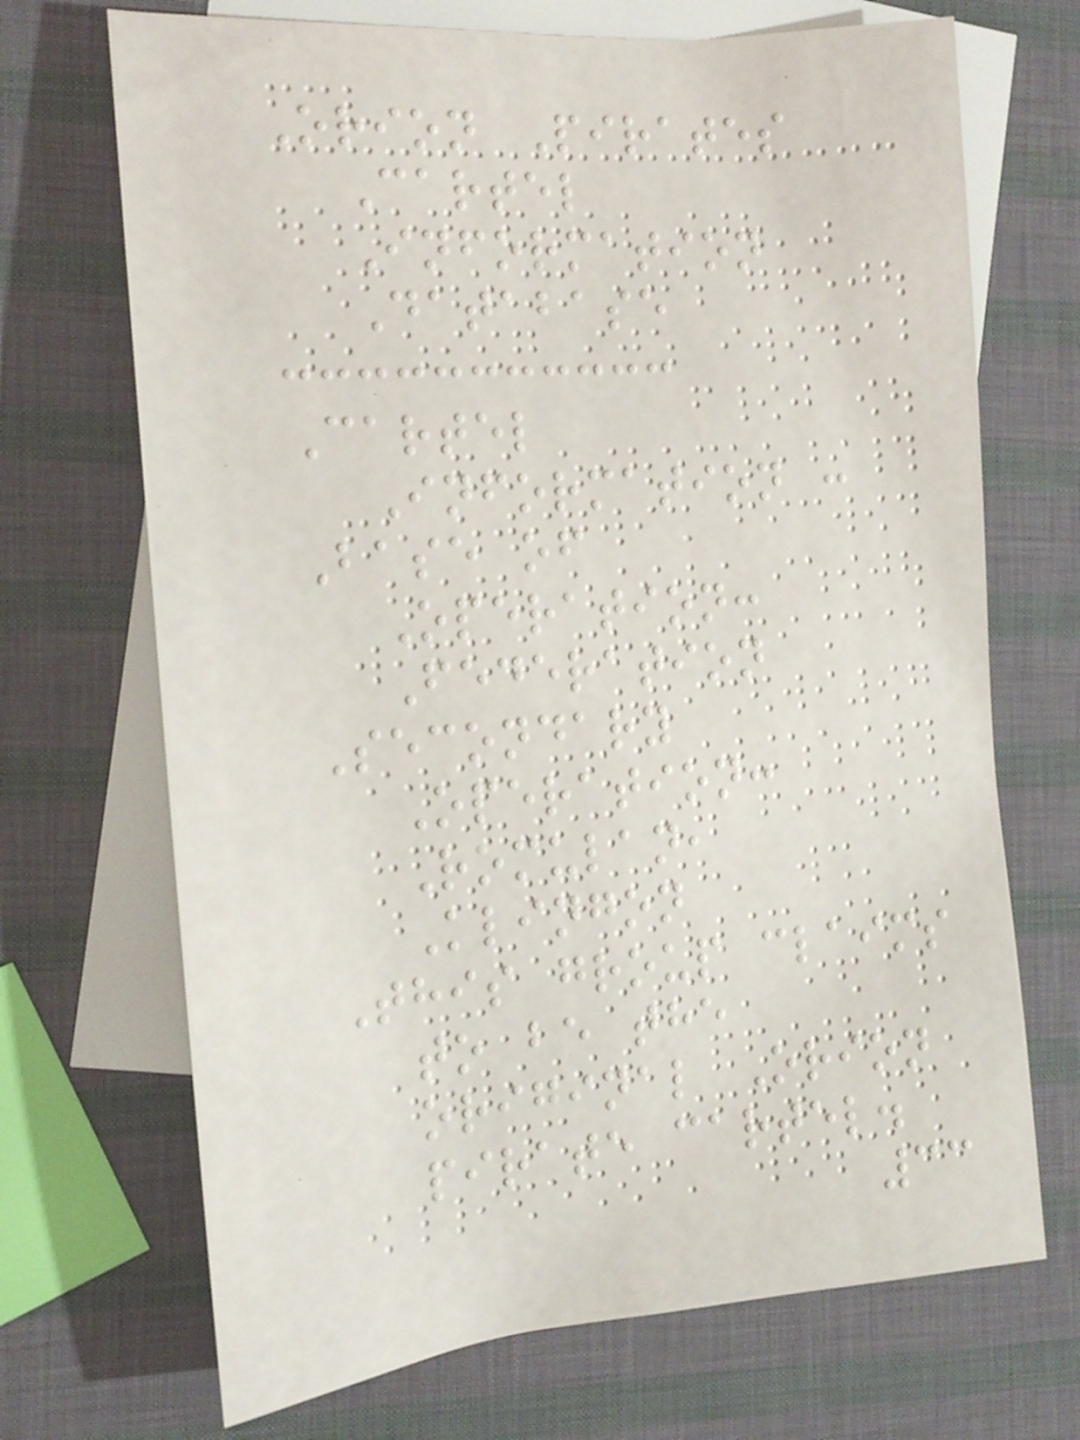Orion Pirates
Cartel
Information
Database
Cartel
Information :
Base of
Operation:
Federation
Secondary
Operation:
Romulan,
Klingon
This group claims
to be the
original Orion
pirate cartel.
33
